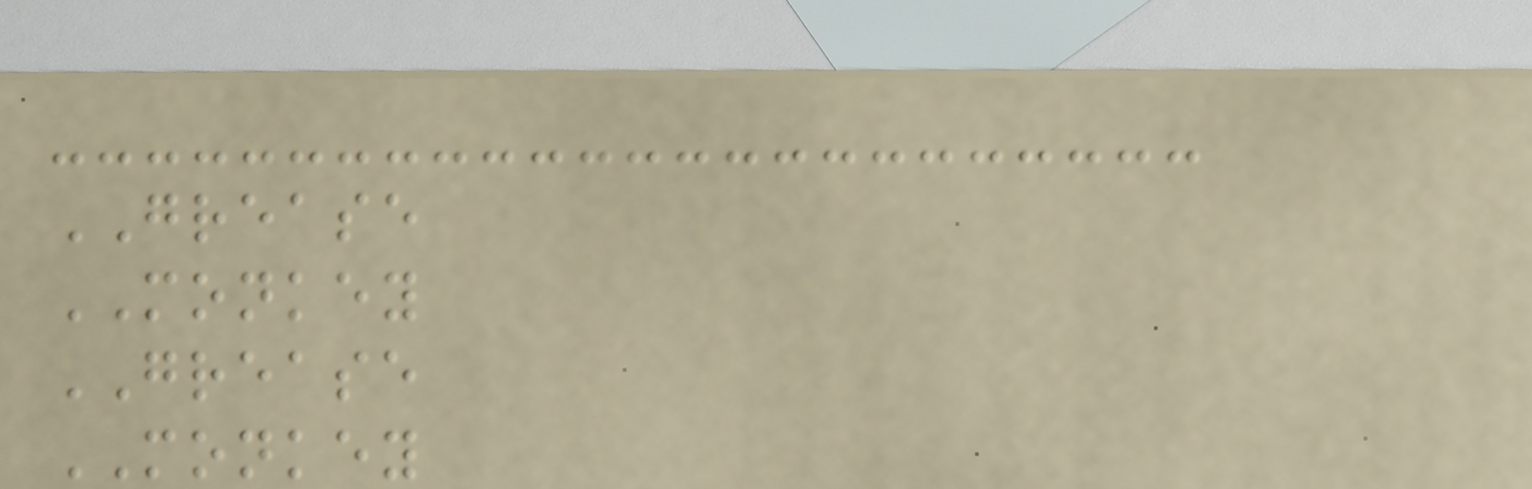GREASE
MONKEY
GREASE
MONKEY
